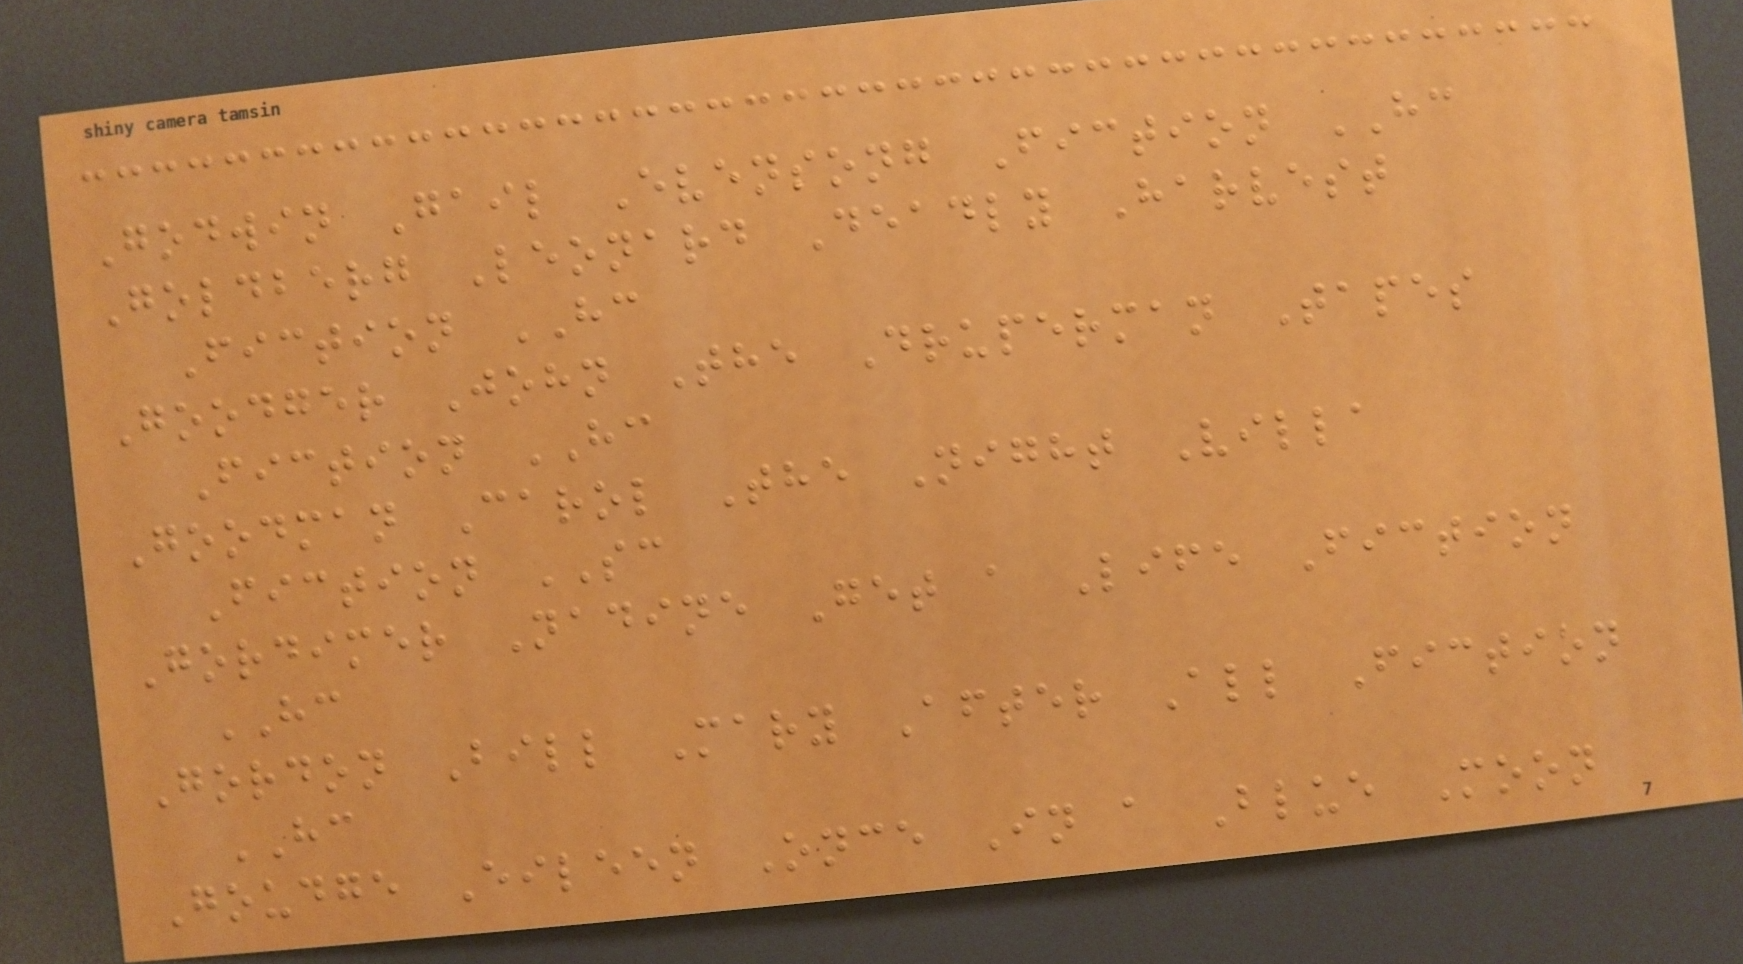Godwin Gail Evensong Fiction HC
Goldberg Leonard Deadly Harvest
Fiction HC
Goodger John The Druperman Tapes
Fiction HC
Goodman Carol The Night Villa
Fiction SC
Gordimer Nadine Get a Life Fiction
HC
Gordon Bill Mary After All Fiction
HC
Goudge Eileen Once In a Blue Moon
